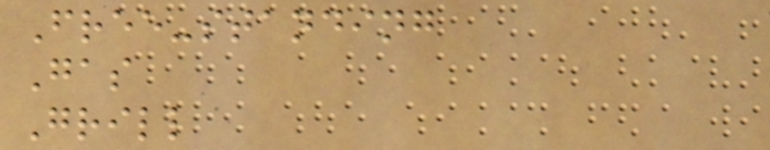Free-standing
Gas
Grill
